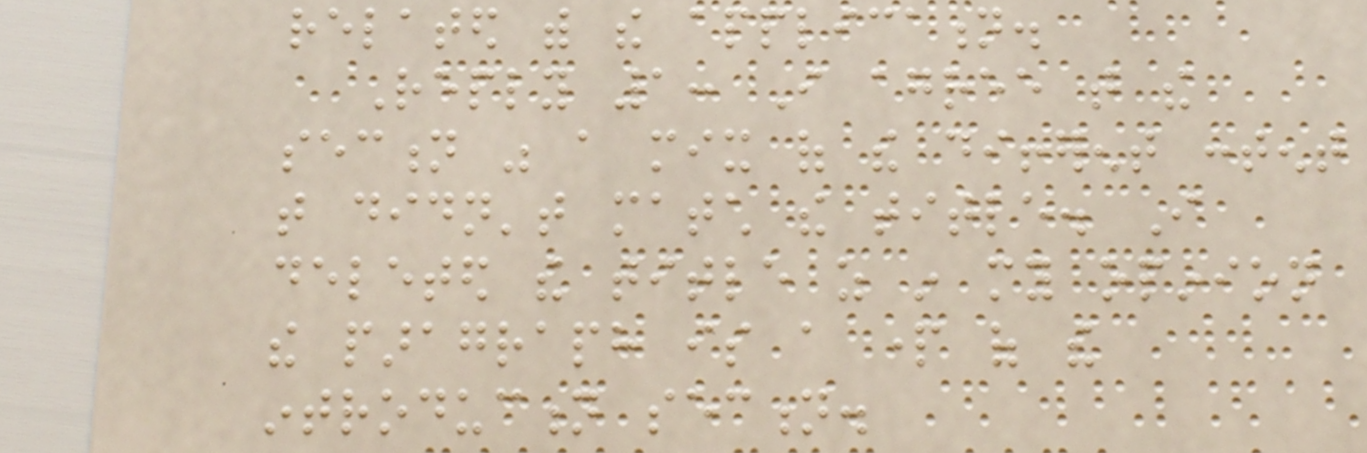related with the application.
Reply 1: I agree that the
section was a mix of the different content
that didn't match the title. I
deleted the title as in my opinion
the paragraph is a part of the
introduction section.
